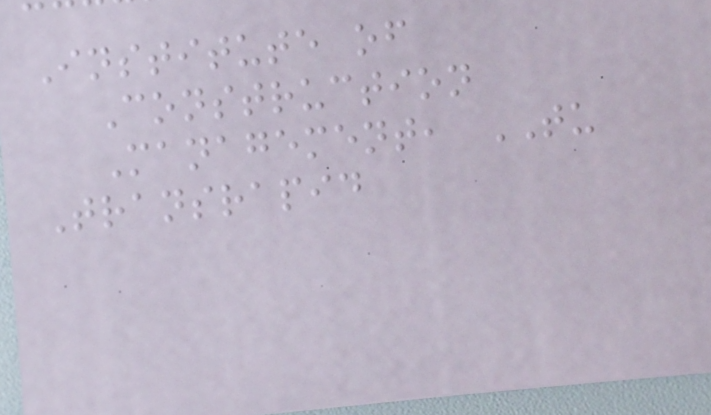Institute of
Construction
Management, TU
Transrapid
